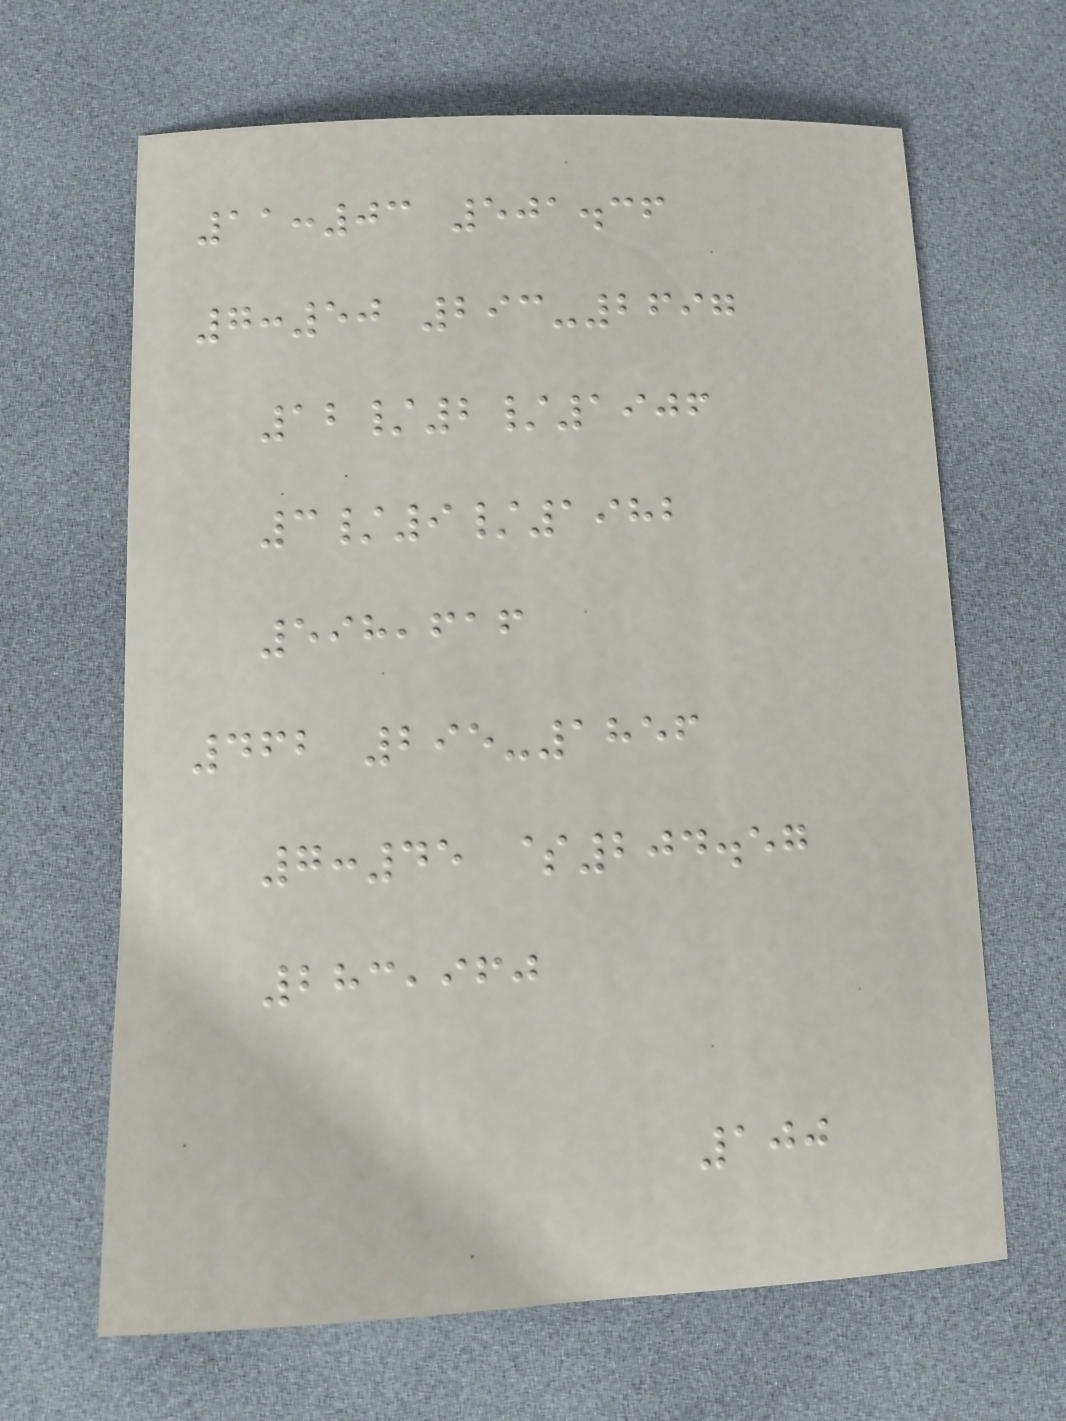11:03 501.36
7:50 293-2697
12/2/1906
3/9/1982
598,616
462 295-1856
7:45 $204.57
283,960
100
